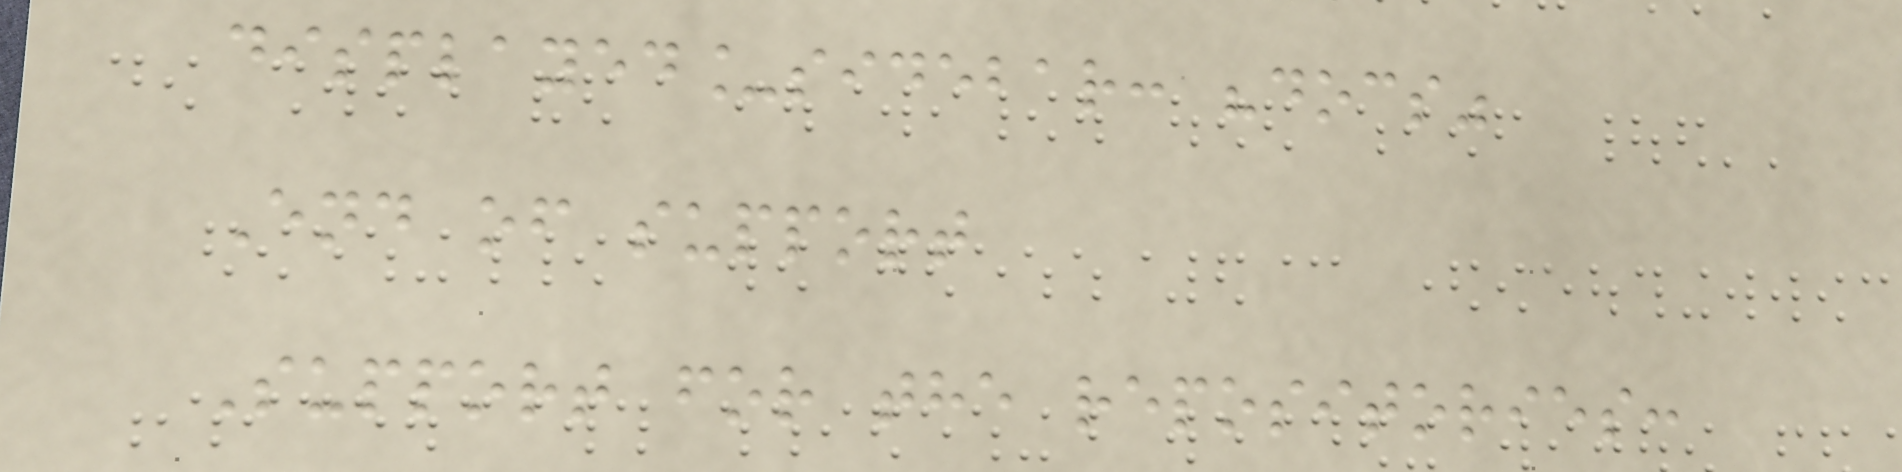displayed_sidebar: "docs"
End of support
Support for the repositories:
